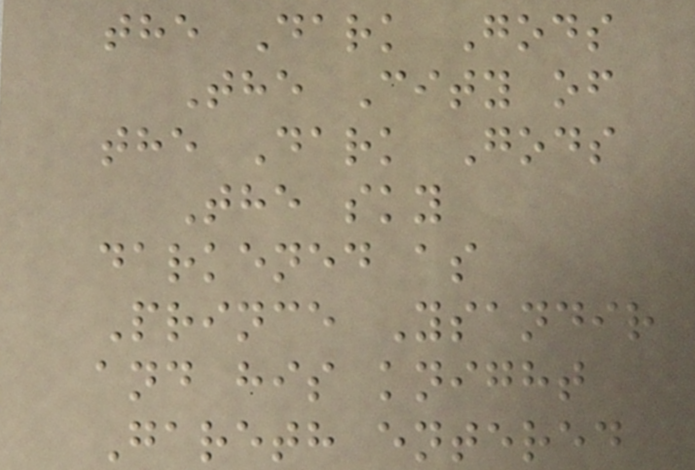the Dark Gods
The City of
the Dark Gods
The sky
darkened as
Prince Ysandir
and his knight
Gareth entered
